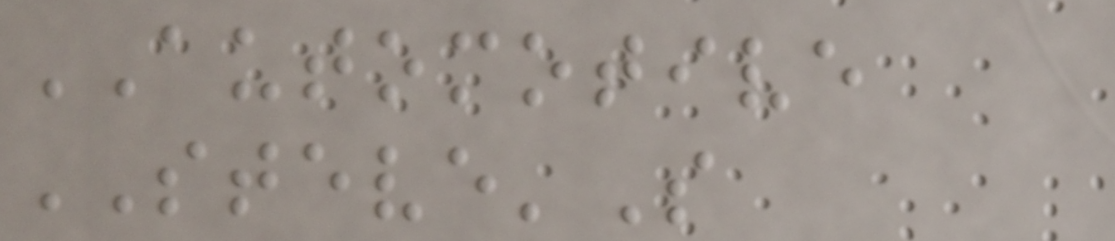AUTOMOTIVE
STEVE'S
